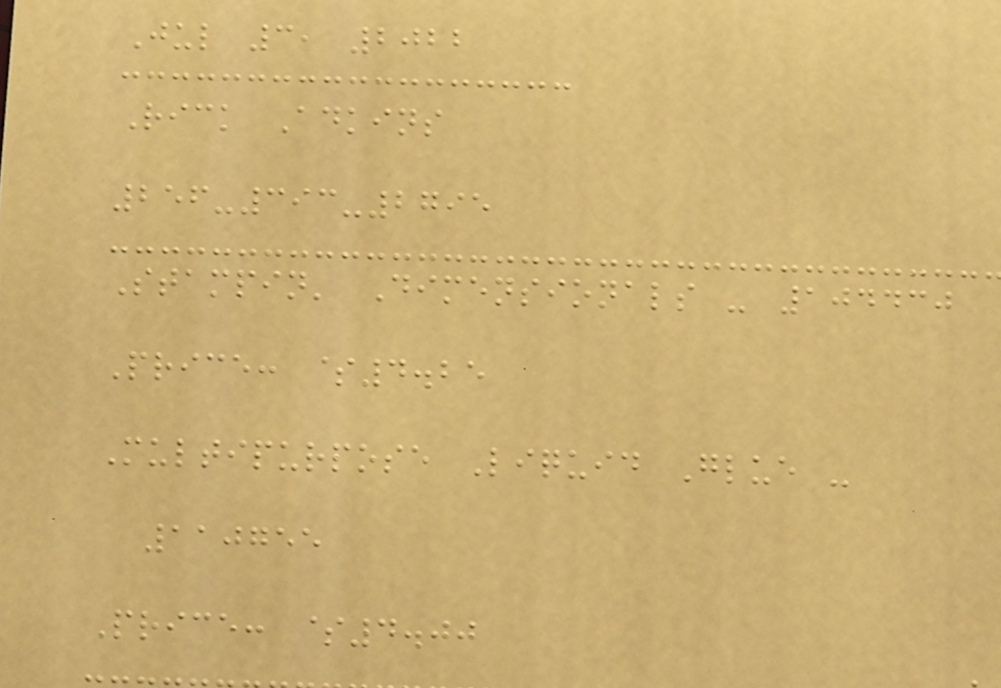Jul 3, 2022
Rick Adkins
256-393-2795
Stampin' Dimensionals - 104430
Price: $4.25
Multipurpose Liquid Glue -
110755
Price: $4.00
